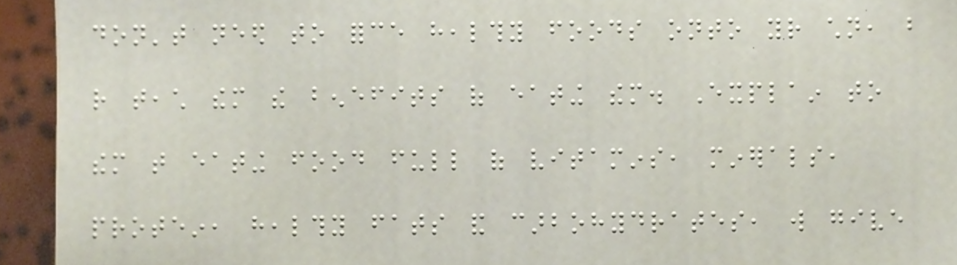don't need to force healthy foods onto your children, but
rather teach them the benefits of eating them. Explain to
them that eating food full of vitamins, minerals,
protein, healthy fats and carbohydrates, will give
